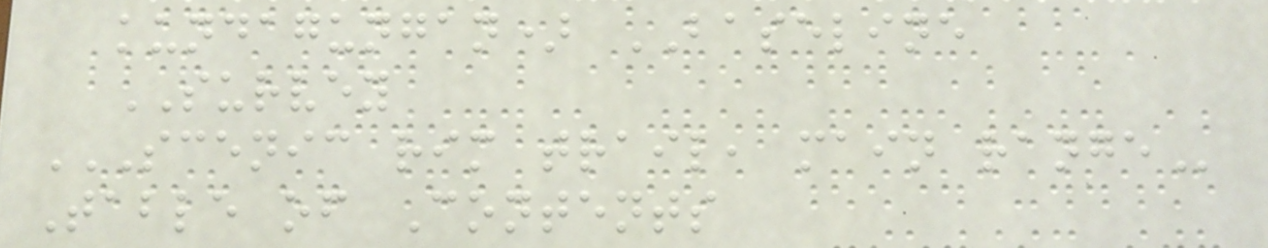kundagungan) BASELINE
SURVEY
SCENIC RIM TRAIL, MAIN RANGE
Table of Contents
